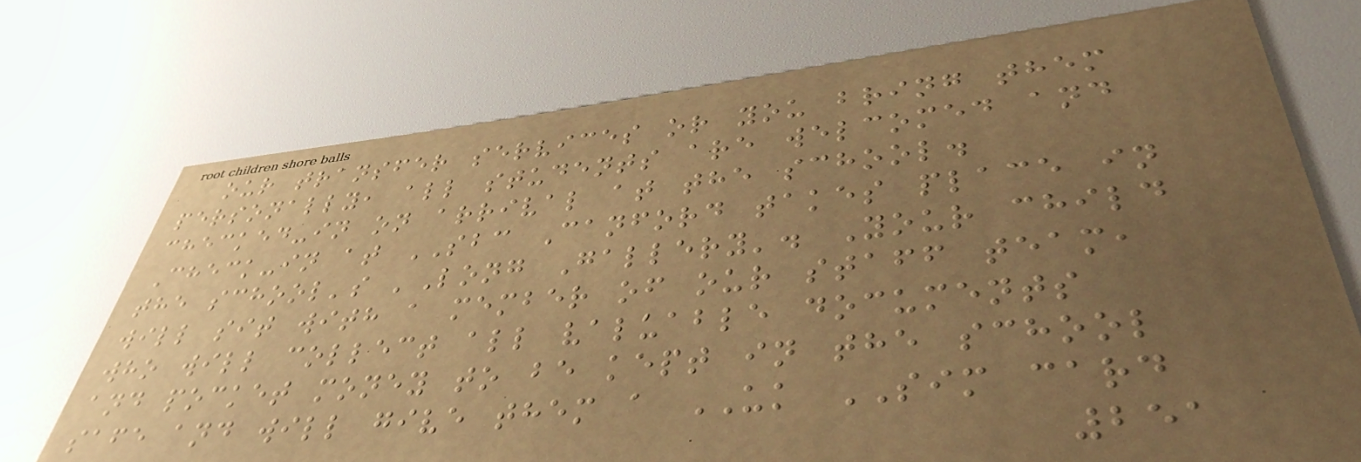our transfer services or you bring them
personally, all students are welcomed and
checked-in on arrival at the school.
Check-in at SBC Canford takes place in
the school's 'Long Gallery'. Your child
will sit with a member of our staff team,
who will collect all valuable documents
and pocket money to be kept in the school
safe and will give them a UK SIM card
251
